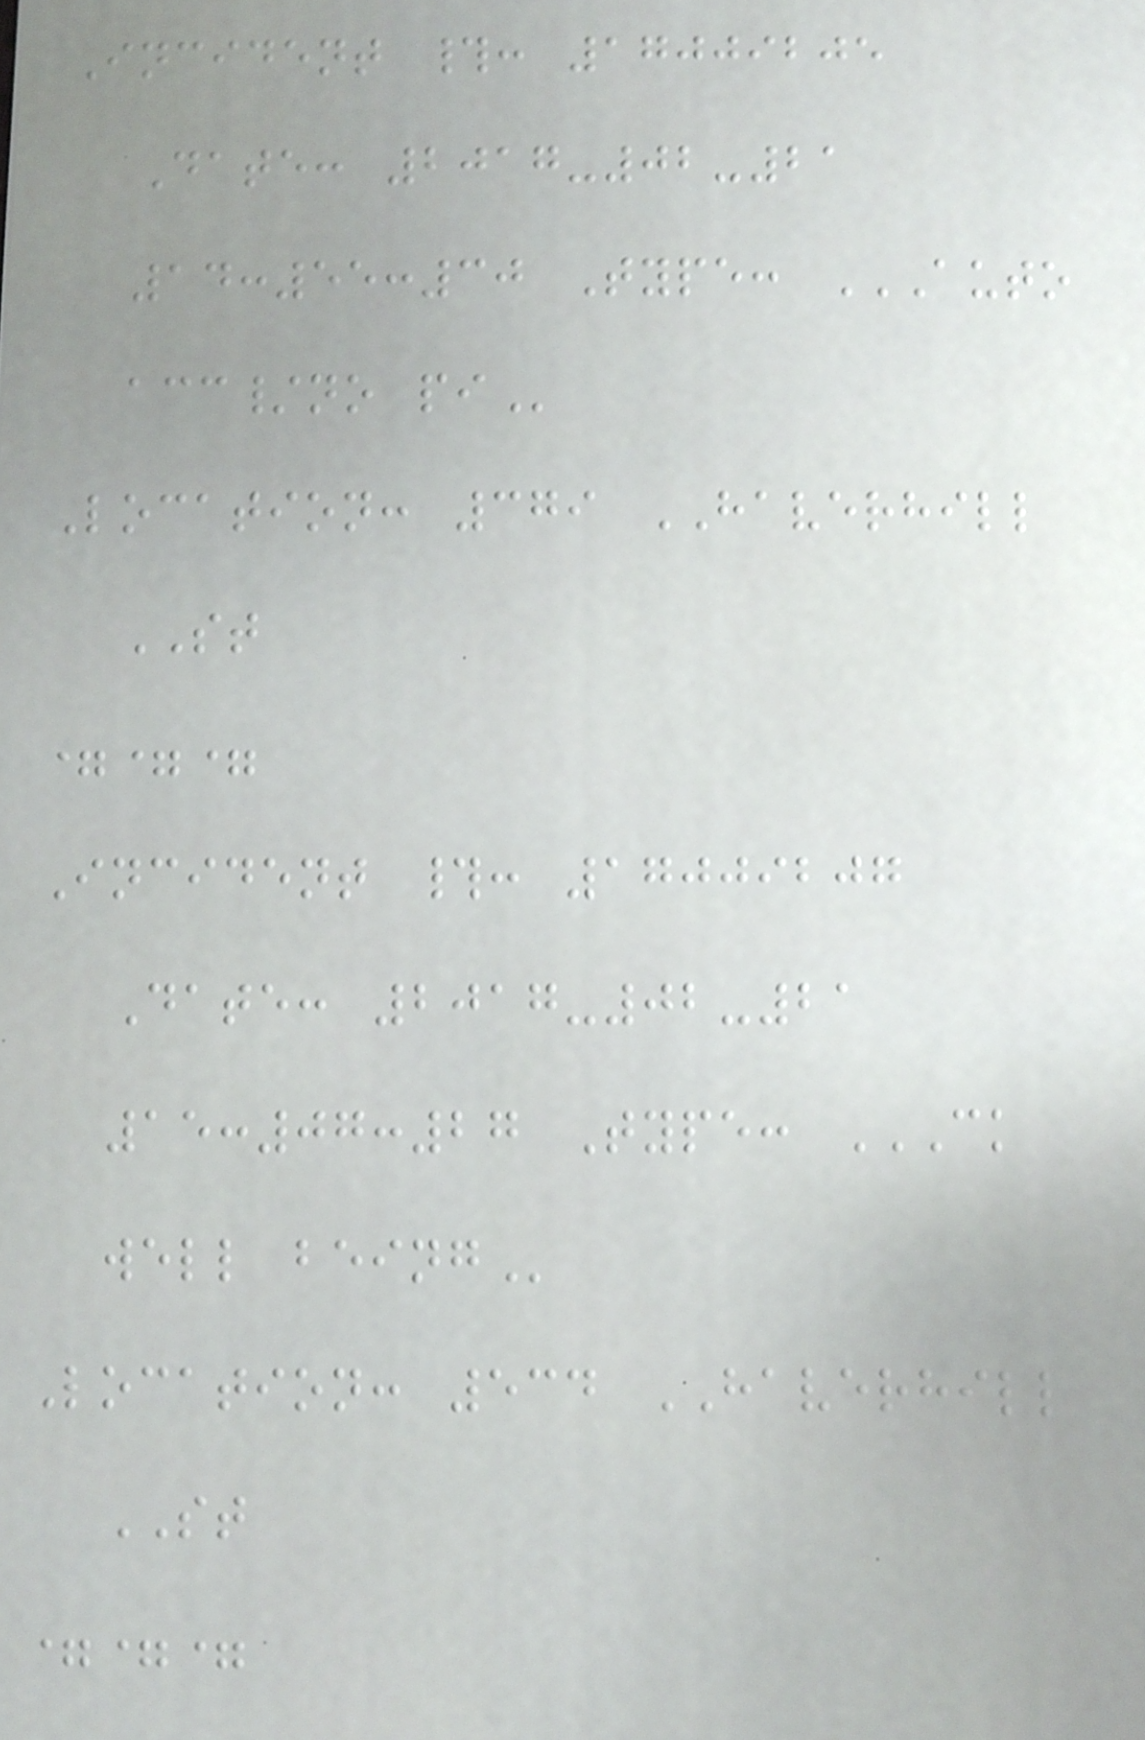Incident #: 17009205
Date: 2017-02-21
14:55:30 Type: AUTO
ACC/NO PI
Location: 379 HAVERHILL
ST
===
Incident #: 17009207
Date: 2017-02-21
15:07:27 Type: CK
WELL BEING
Location: 534 HAVERHILL
ST
===
